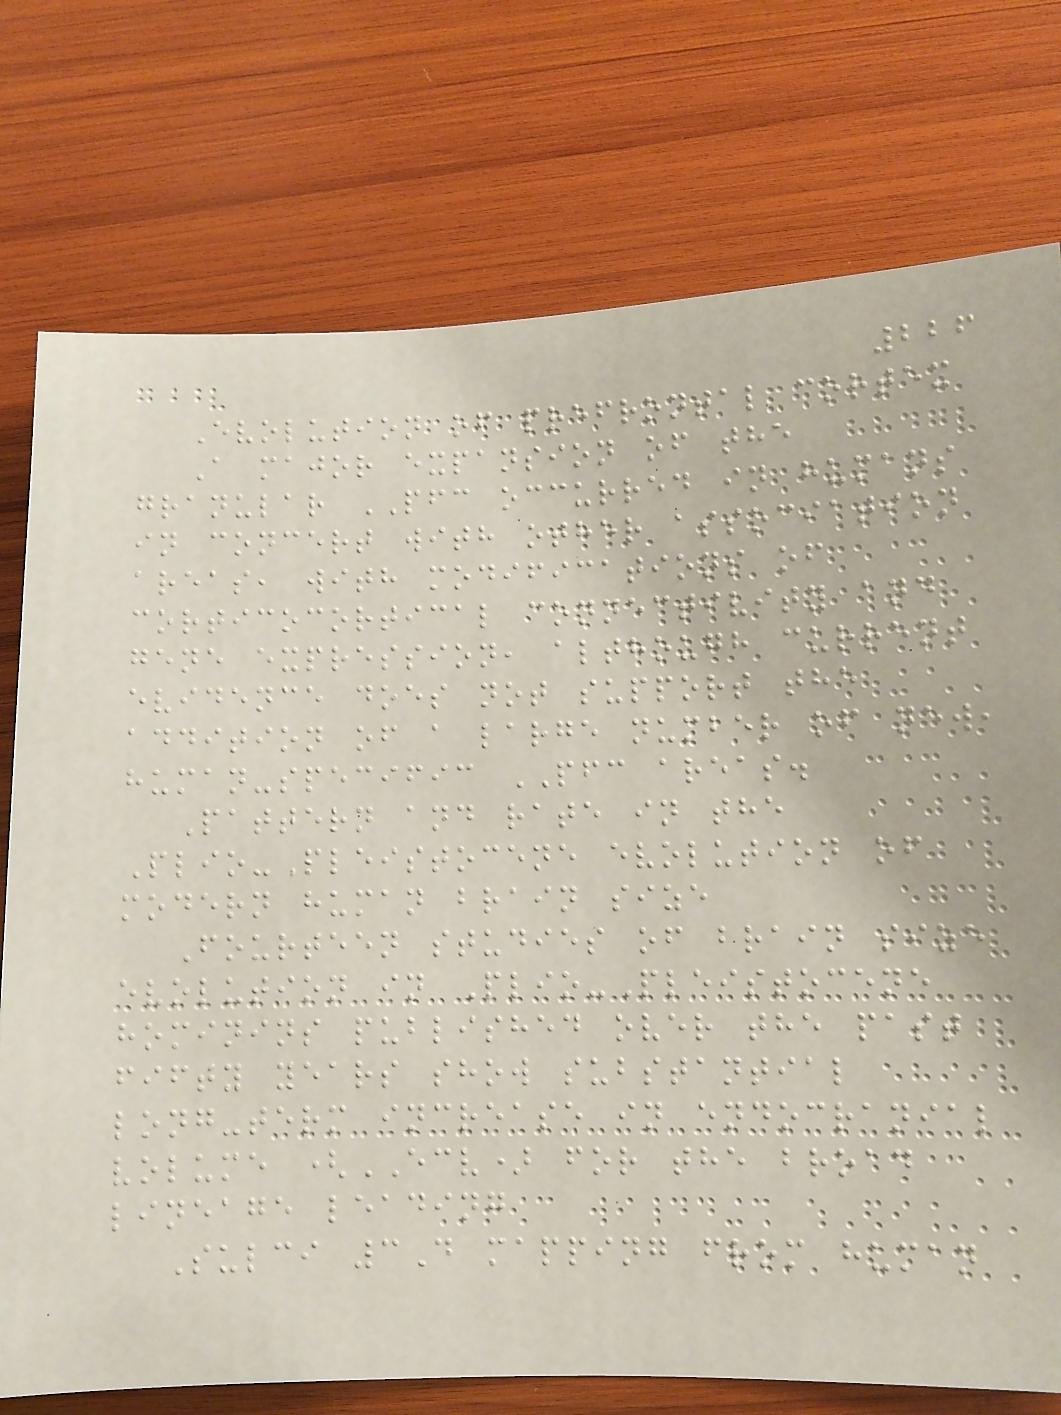226
Evolution of prefrontal cortex
A major expansion of the
granular PFC occurred in humans
in concert with other association
areas, with modifications of
corticocortical connectivity and
gene expression, although current
evidence does not support the
addition of a large number of new,
human-specific PFC areas.
Pattern and rate in the
Plio-Pleistocene evolution of
modern human brain size
Fourteen studies of brain size
evolution in Plio-Pleistocene
hominins published over the past
fifty years show substantial
long-term increase in endocranial
volume (ECV) for the broad
lineage leading
Sulci 3D mapping from human
